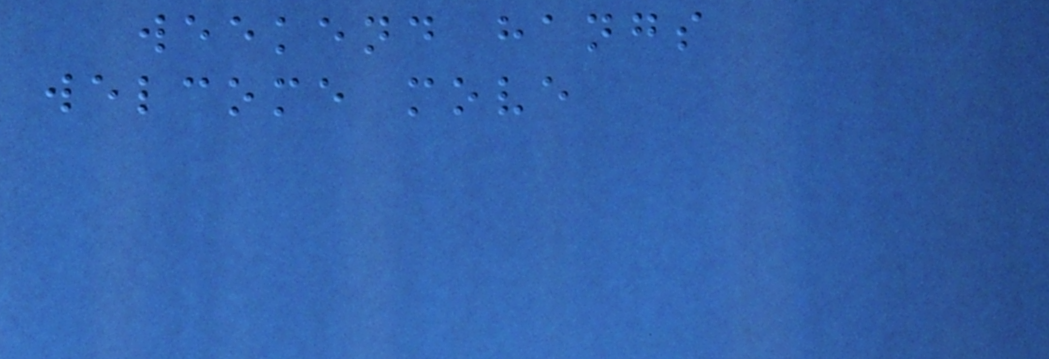weekend hangs
welcome move
